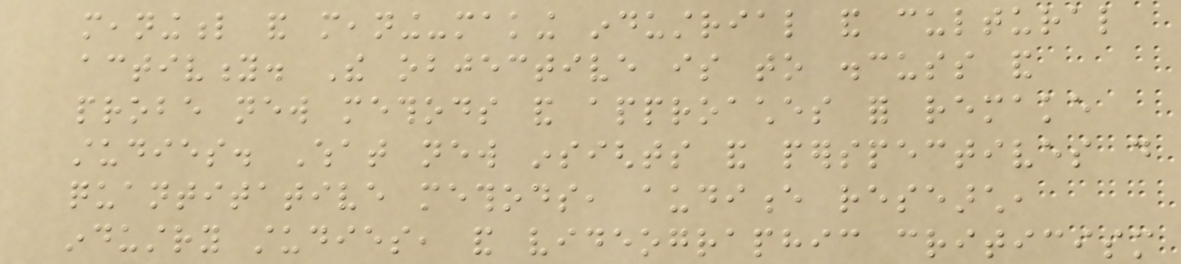meaningful and meaning-making industrial and cultural
activity. The objective is to discuss and
probe new methods and approaches for remake
studies. What new insights and perspectives do
quantitative methods, audience research,
industry studies, and videographic criticism
